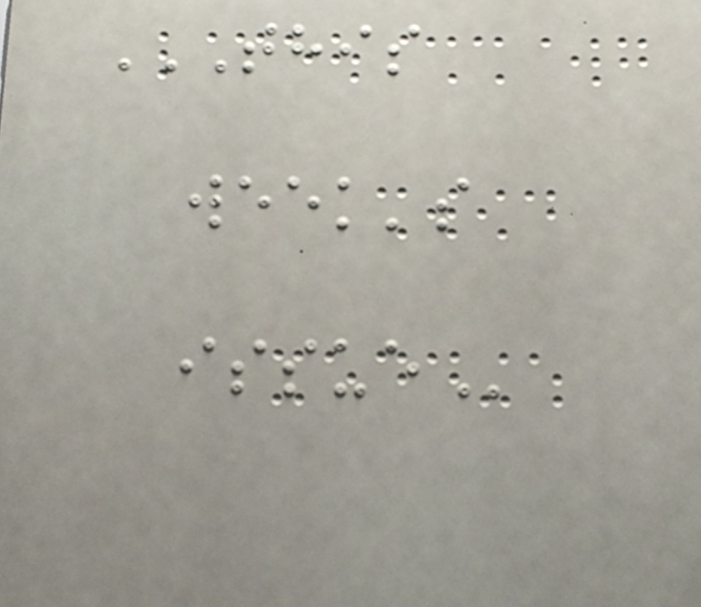THIS
WEEK'S
ISSUE
